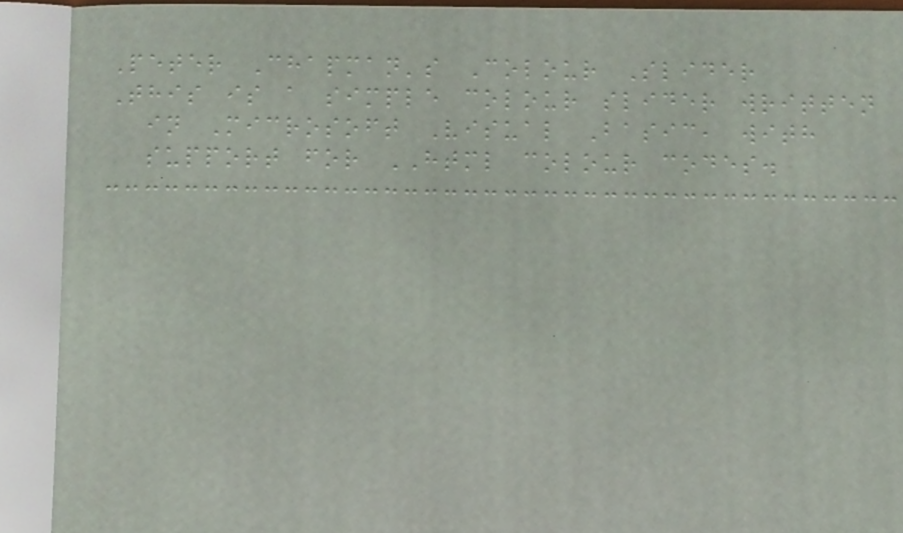Peter Chapman's Colour Slider
This is a simple colour slider written
in Microsoft Visual Basic, with
support for HTML colour codes.
